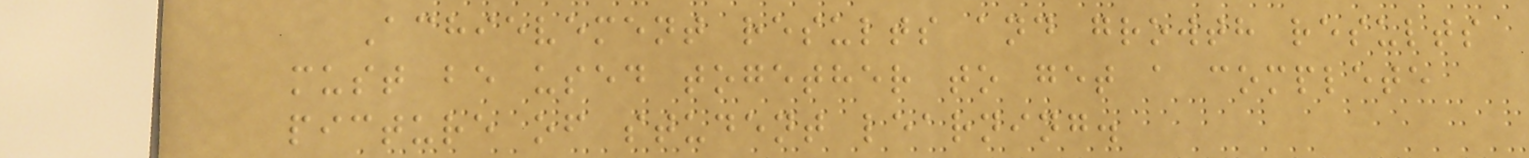Achievement results and growth results
must be used together to get a complete
picture of student learning.
